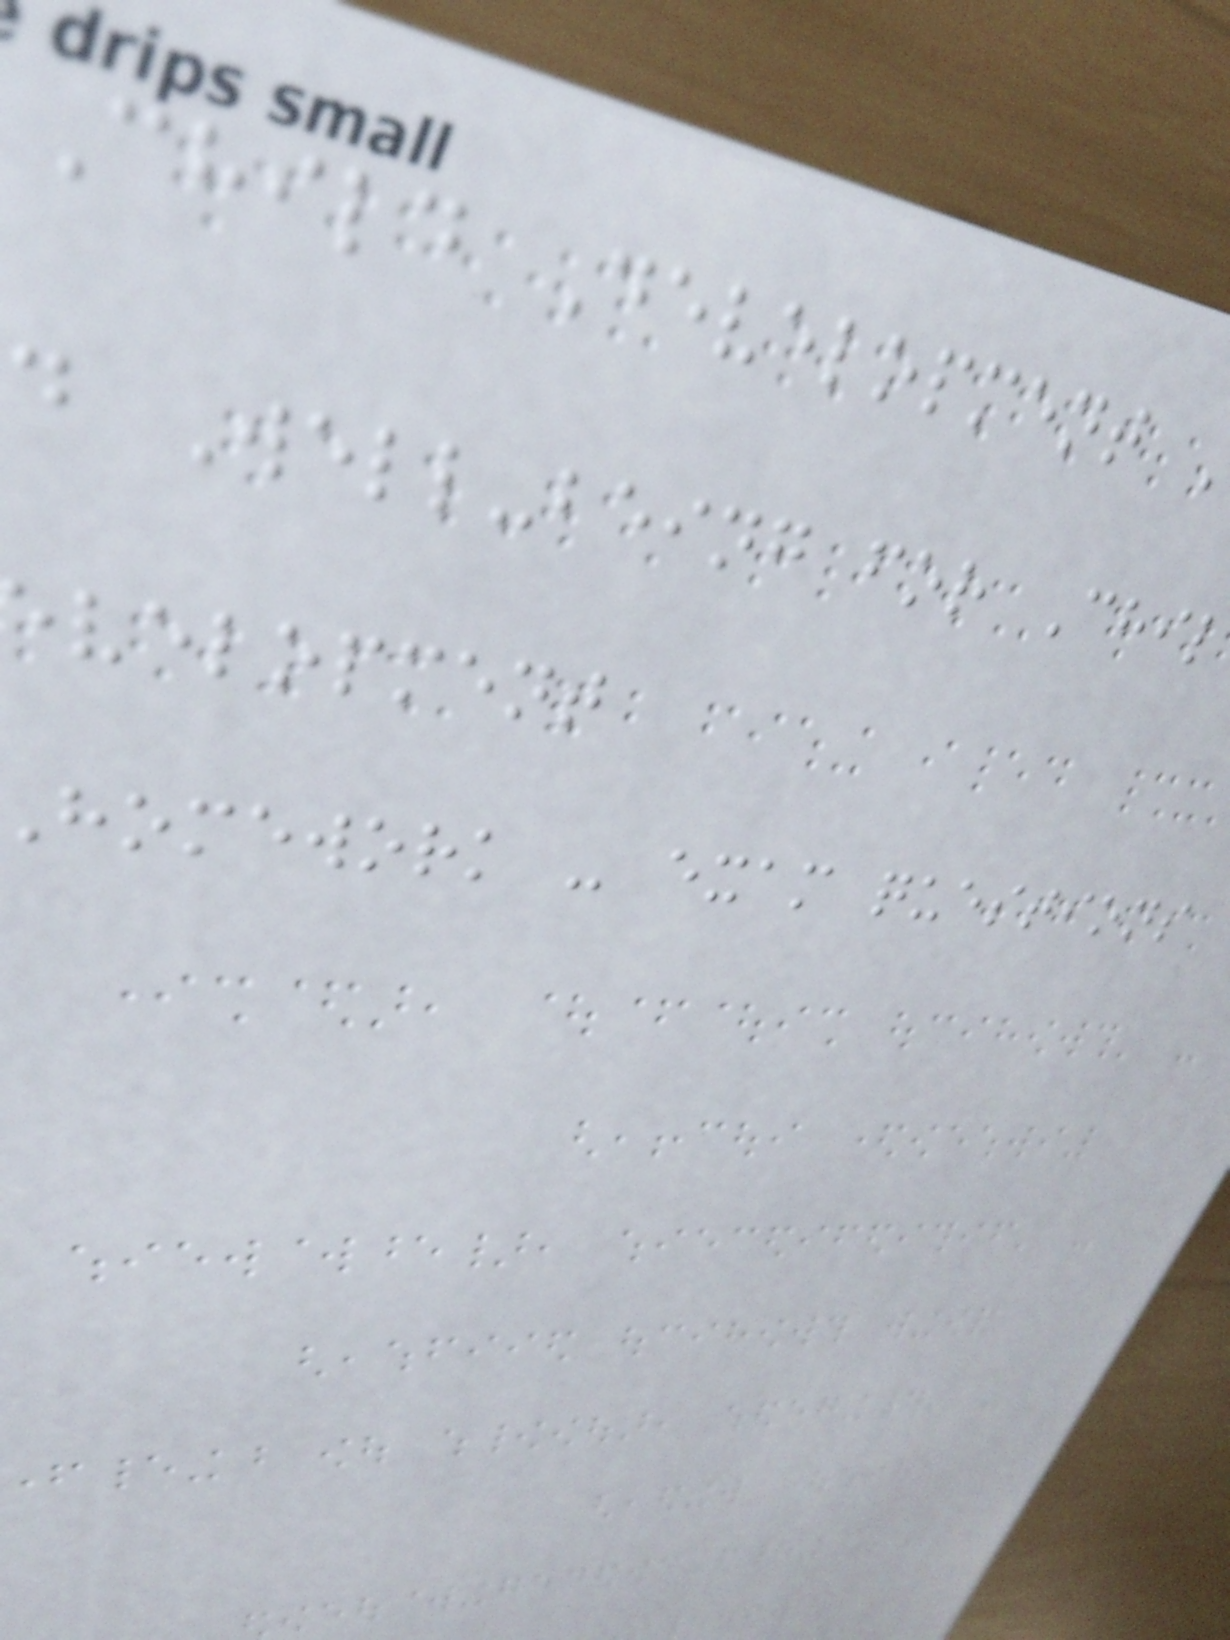Child Development
d Well-being for Chil
velopment
homework - exam questions
